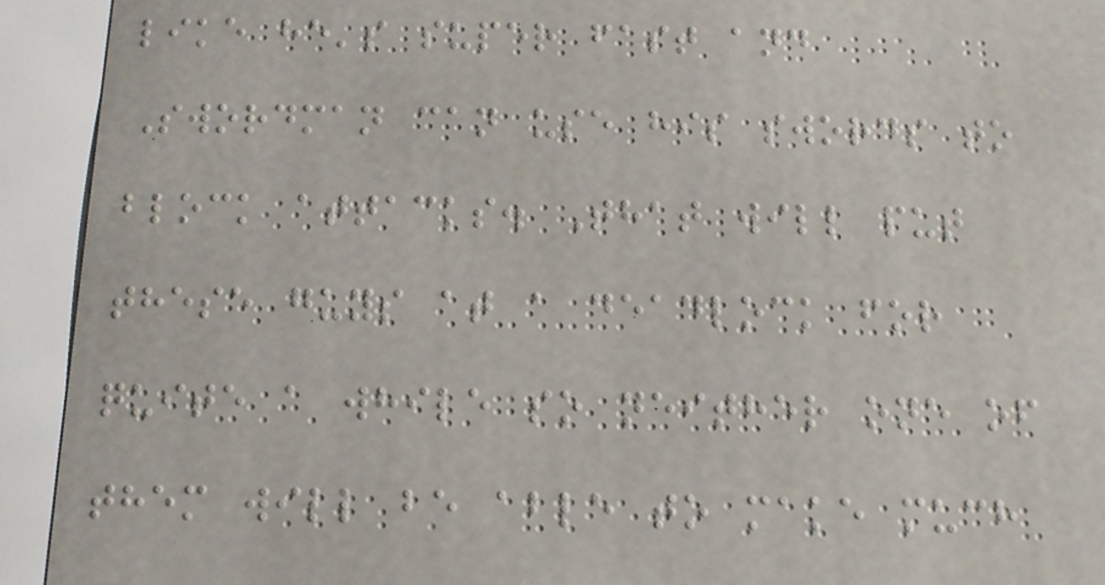like he's super fast and
Swordman can use his swords to
block attacks. That will put
these guys at a deadlock for
quite a while so neither one of
them will be able to make much
